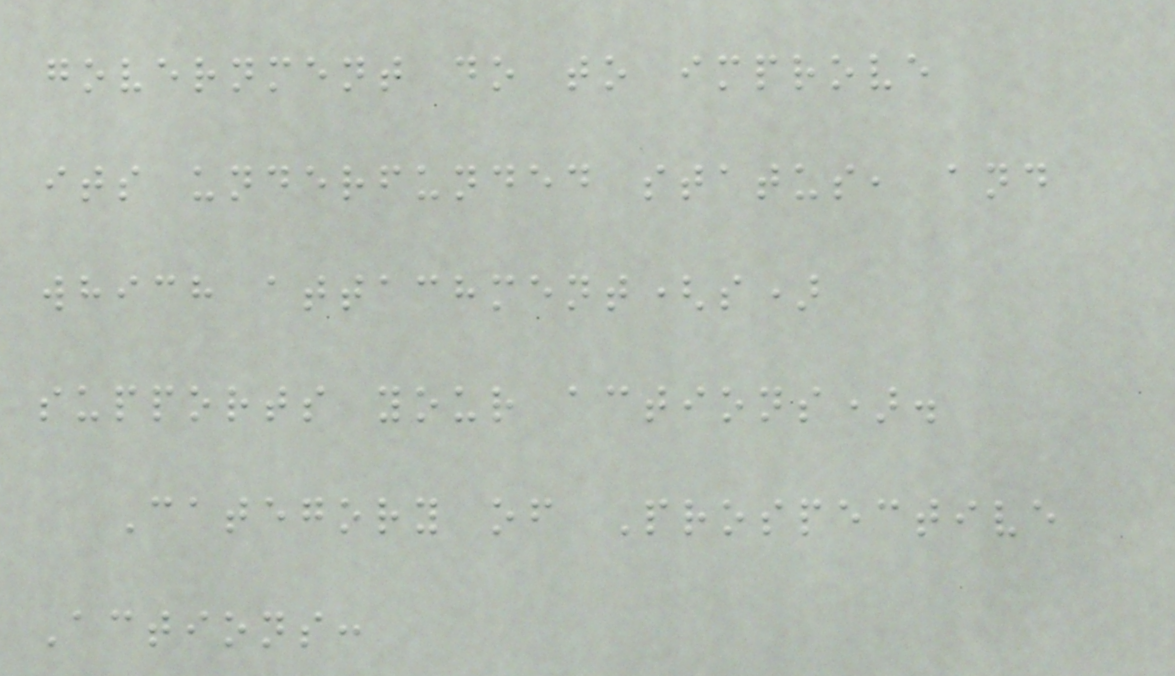government do to improve
its underfunded status, and
which attachment(s)
supports your actions).
Category of Prospective
Actions:
